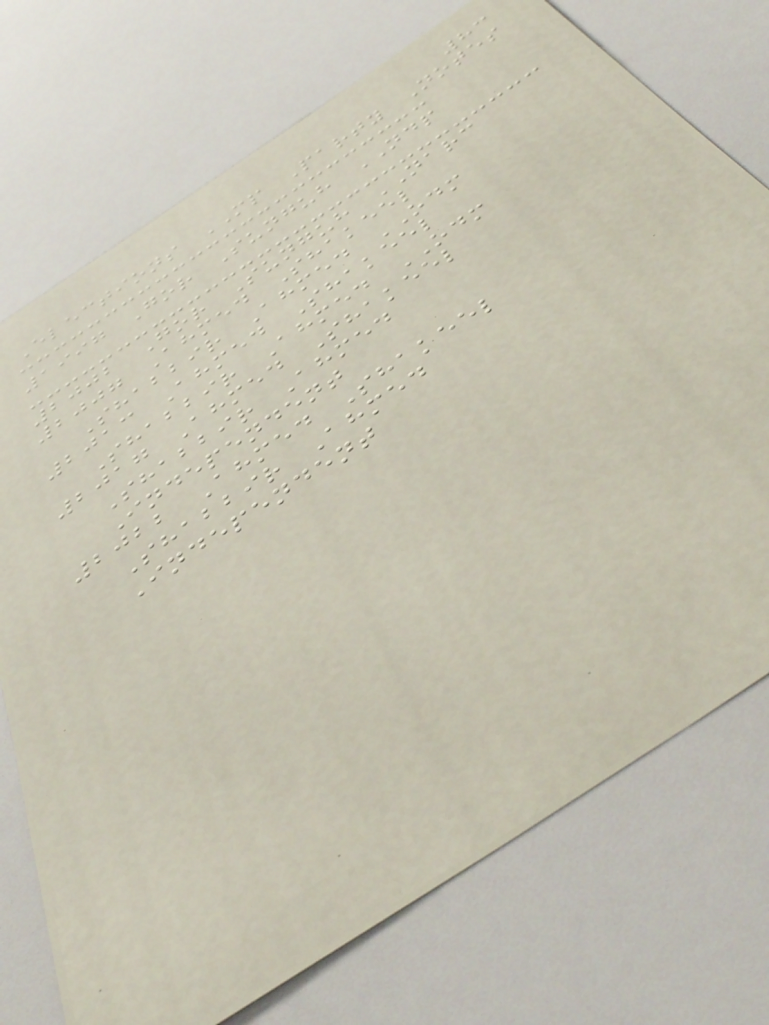83
Elections MP Party Notes
1997 Gor Sunguh NDP
2002 Gor Sunguh NARC
2007 Ahmed Shakeel
Shabbir Ahmed ODM
2013 Ahmed Shakeel
Shabbir Ahmed ODM
2017 Ahmed Shakeel
Shabbir Ahmed
Independent
2022 Ahmed Shakeel
Shabbir Ahmed
Independent
